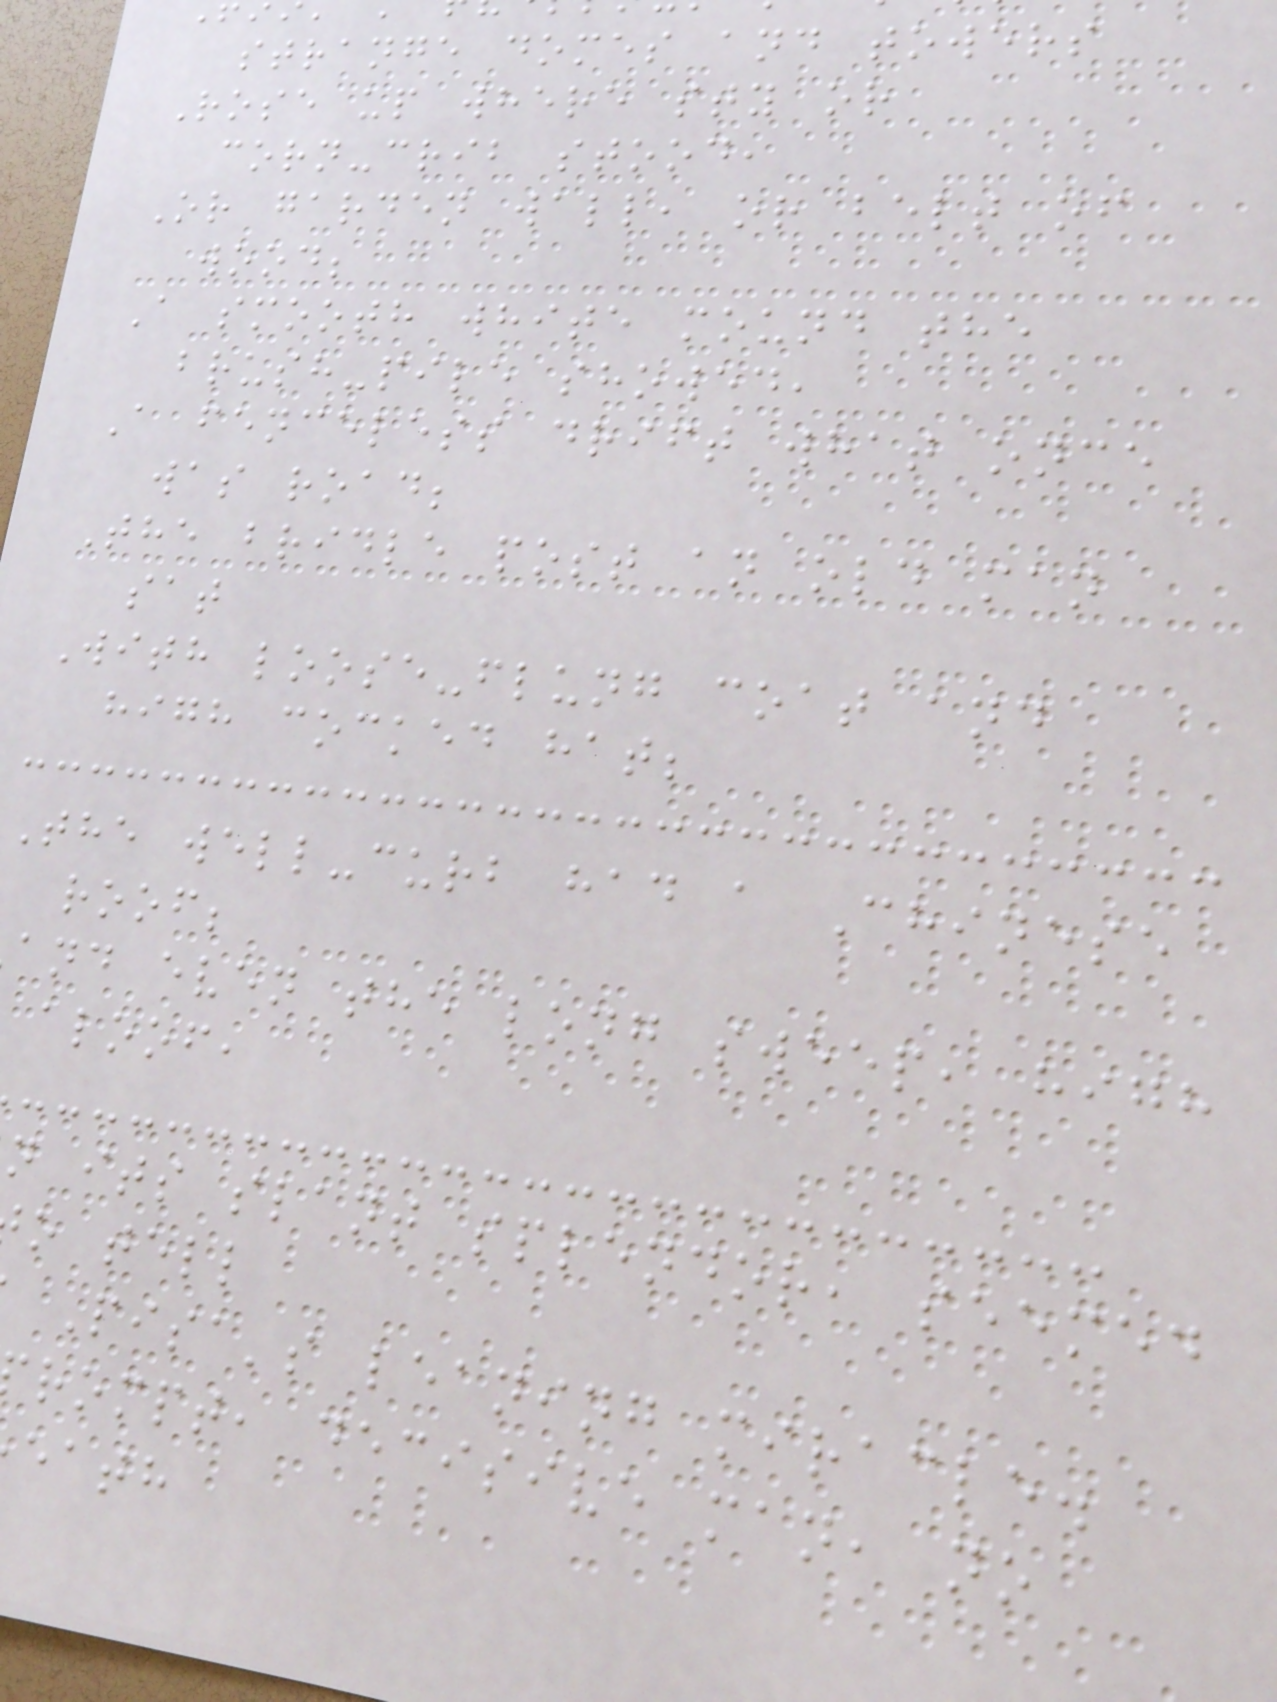strange domes and towers
Rose up where sty or
corn-crib stood,
Or garden wall, or belt of
wood;
A smooth white mound the
brush-pile showed,
A fenceless drift what once
was road;
The bridle post an old man
sat
With loose-flung coat and
high cocked hat;
The well-curb had a Chinese
roof;
and even the long sweep, high
aloof,
n its slant splendor, seemed
o tell
Pisa's leaning miracle.
rompt, decisive man, no
eath
